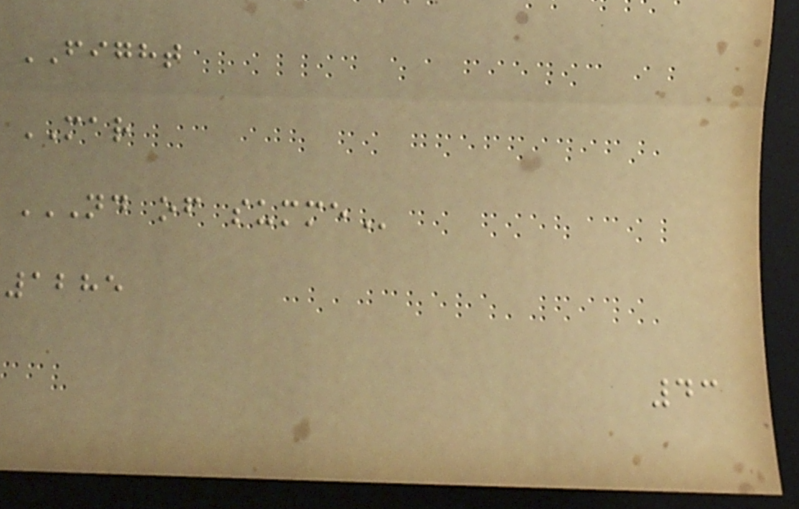FIGHT
MAR
ND OF SUMME
1285
43
